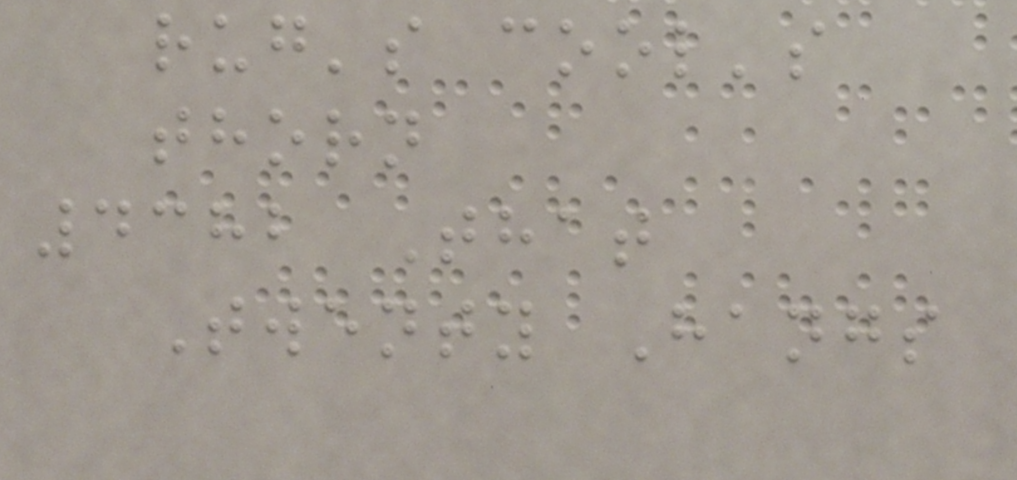rug's cool's
thorn
4382 That
Twenty Hangs
